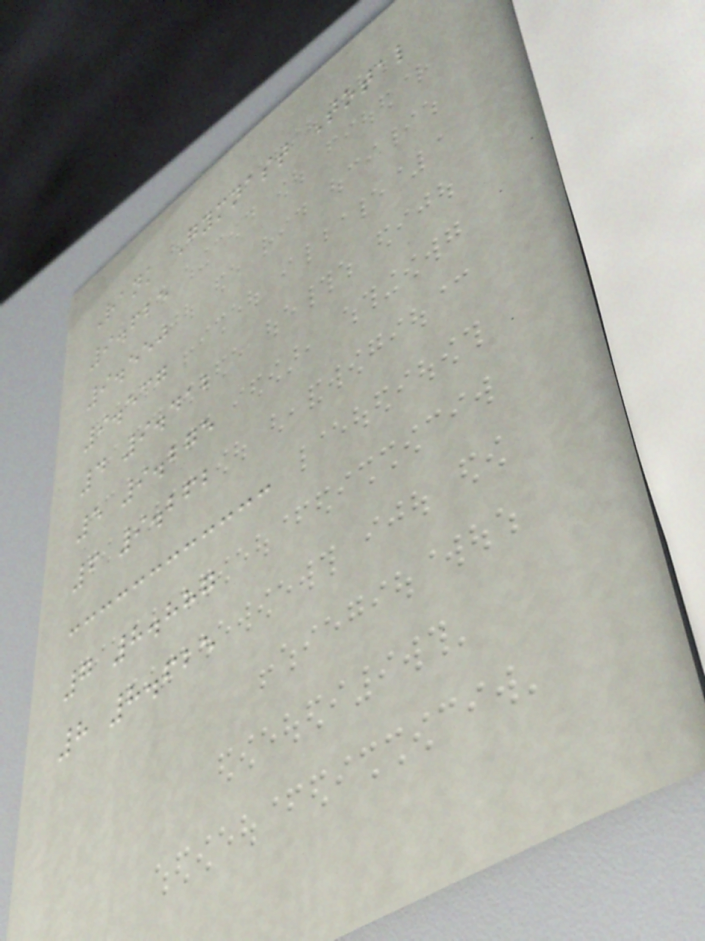Rank Gymnast Total
9.625
9.550
9.537
4 9.412
5 9.275
6 9.262
7 8.887
8 8.625
